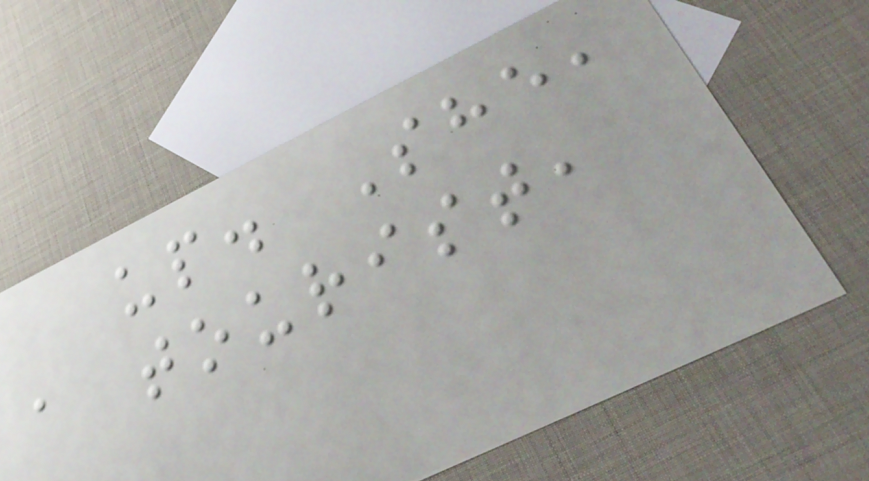up. She,
a tourist,
